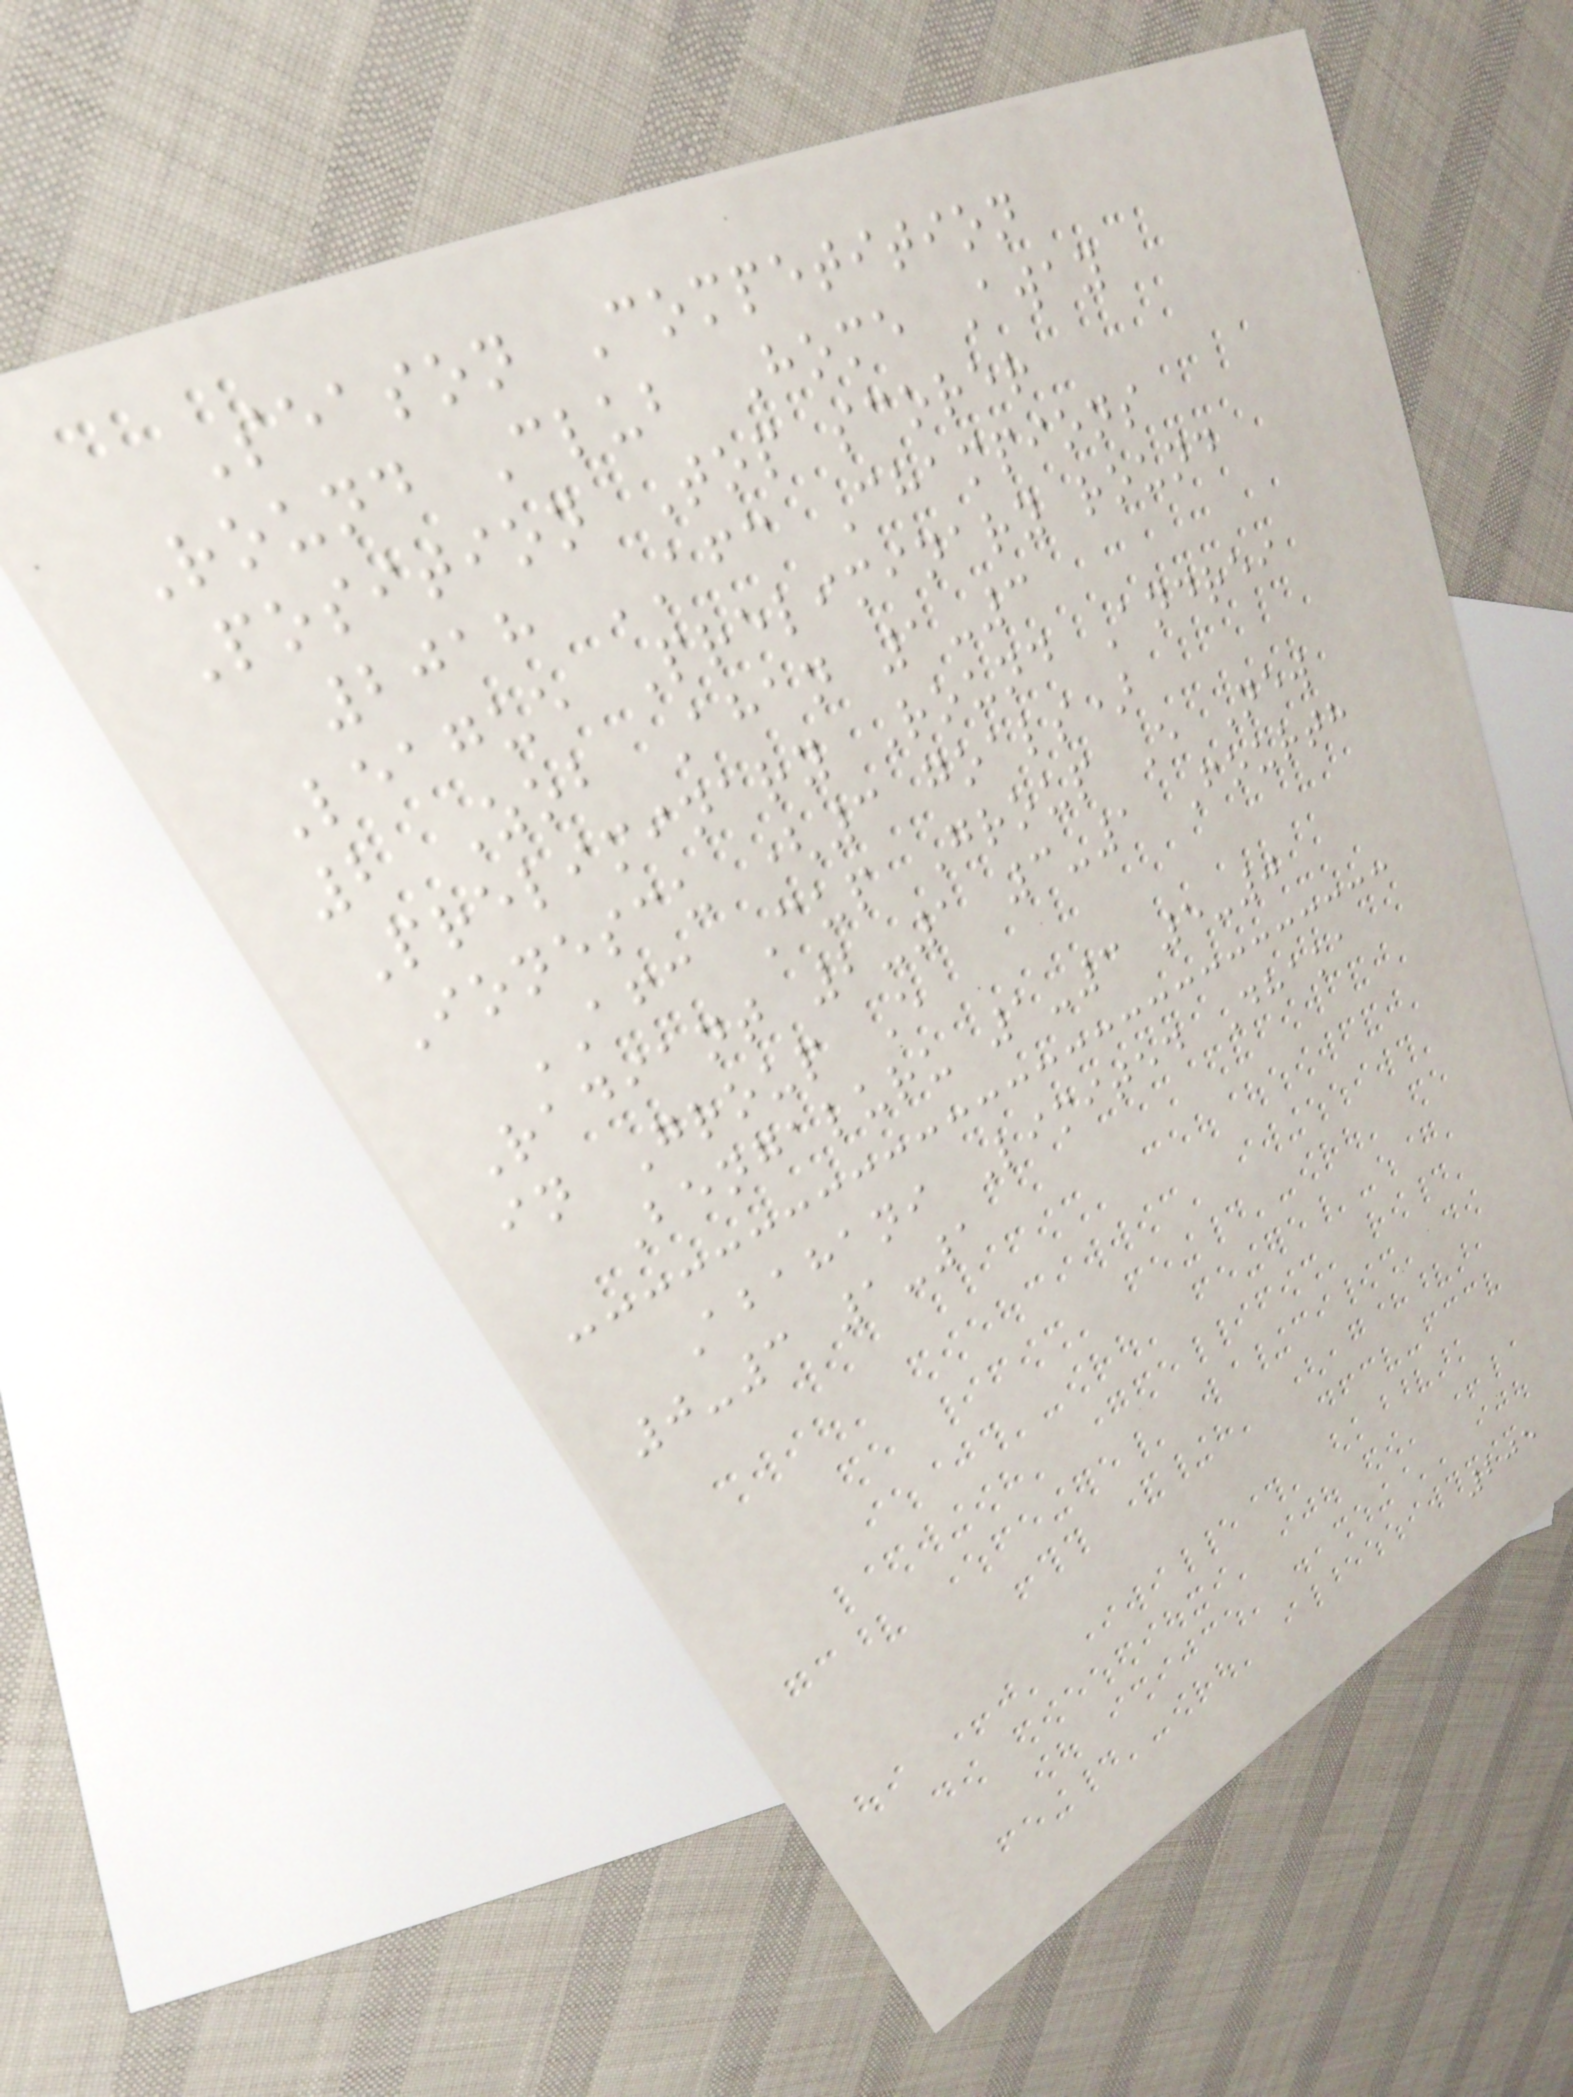Season Competition
Round Club Home Away
Position Top scorer
2018 AFC Champions
League Preliminary round
2 Zob Ahan 1-3
Preliminary Round Andrei
Ionescu (3 goals)
AFC Cup Group E New
Radiant 2-1 3-1 Fourth
in Group E
Bengaluru 1-3 5-0
Abahani Limited Dhaka
0-3 1-1
205
